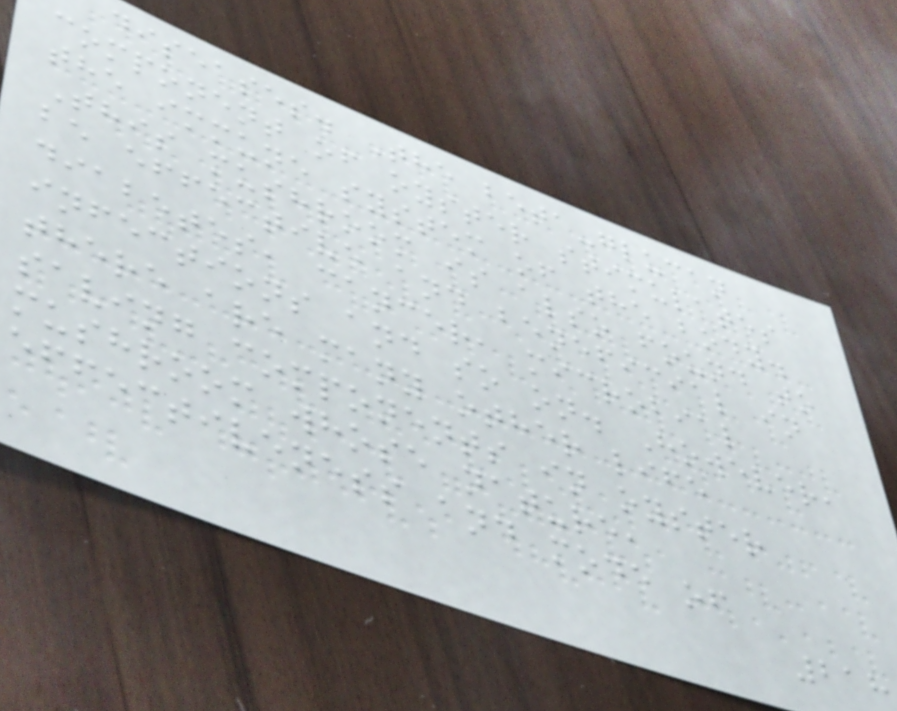diseases. The beta-glucan
component of oyster stimulates
the immune system of the body.
This mushroom is also found to
be effective and beneficial in
diabetes, cancer, microbial
infections and so on. However,
there are many other life
saving components in oyster
mushroom whose nature,
effectiveness and mode of
218
